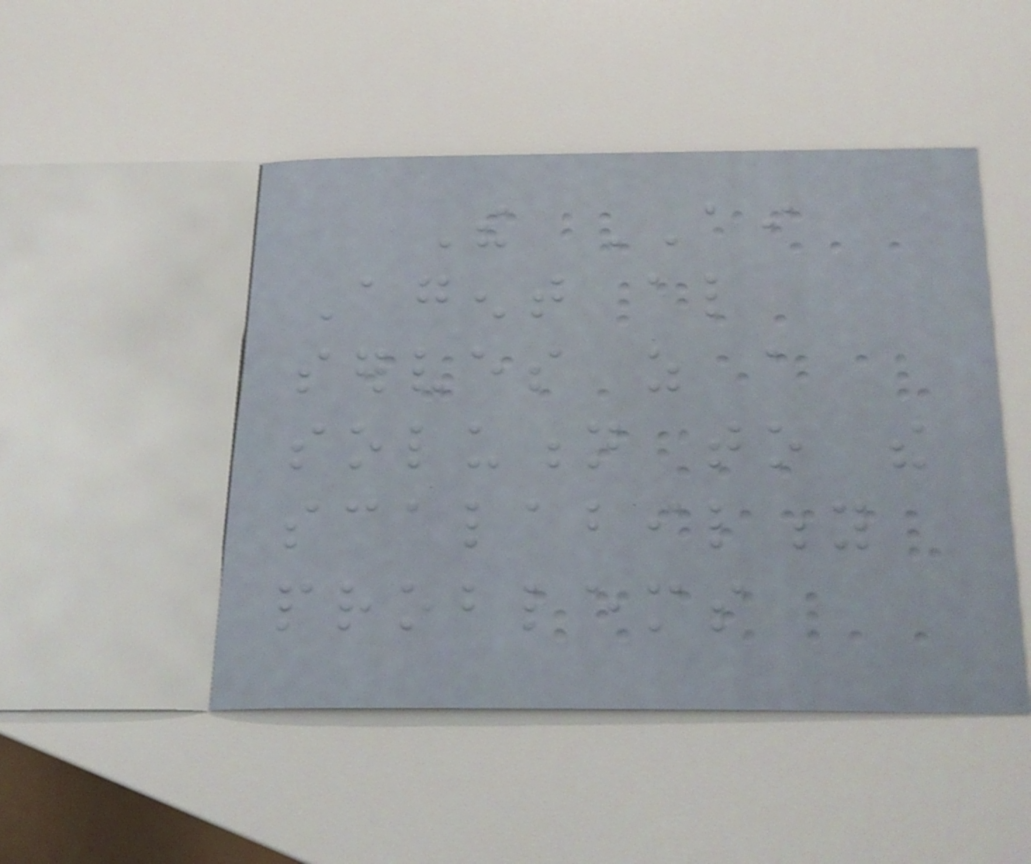The AI
Agent also
serves as a
solution to the
scalability
problems
